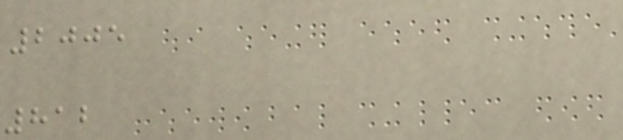2005
812
